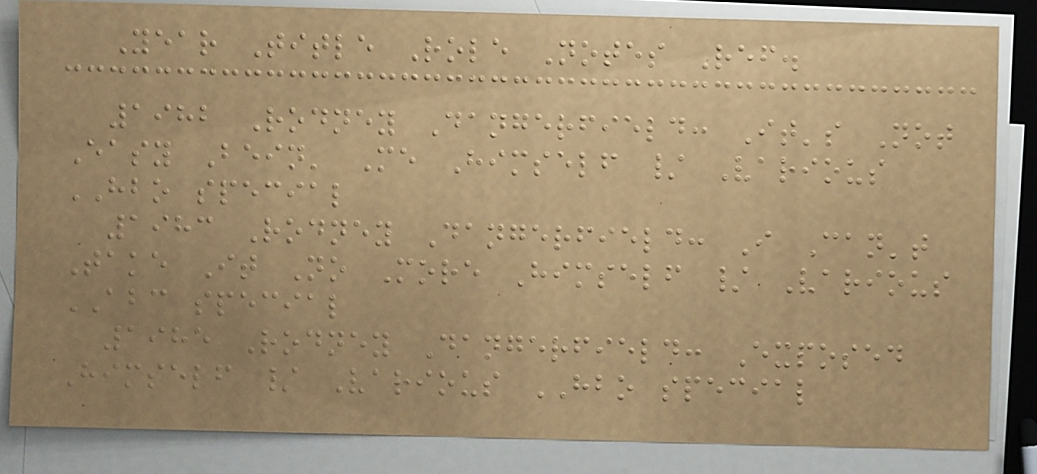Year Title Role Notes Ref.
1982 Rodney Dangerfield: It's Not
Easy Bein' Me Himself / Various
HBO special
1983 Rodney Dangerfield: I Can't
Take It No More Himself / Various
ABC special
1985 Rodney Dangerfield: Exposed
Himself / Various HBO special
